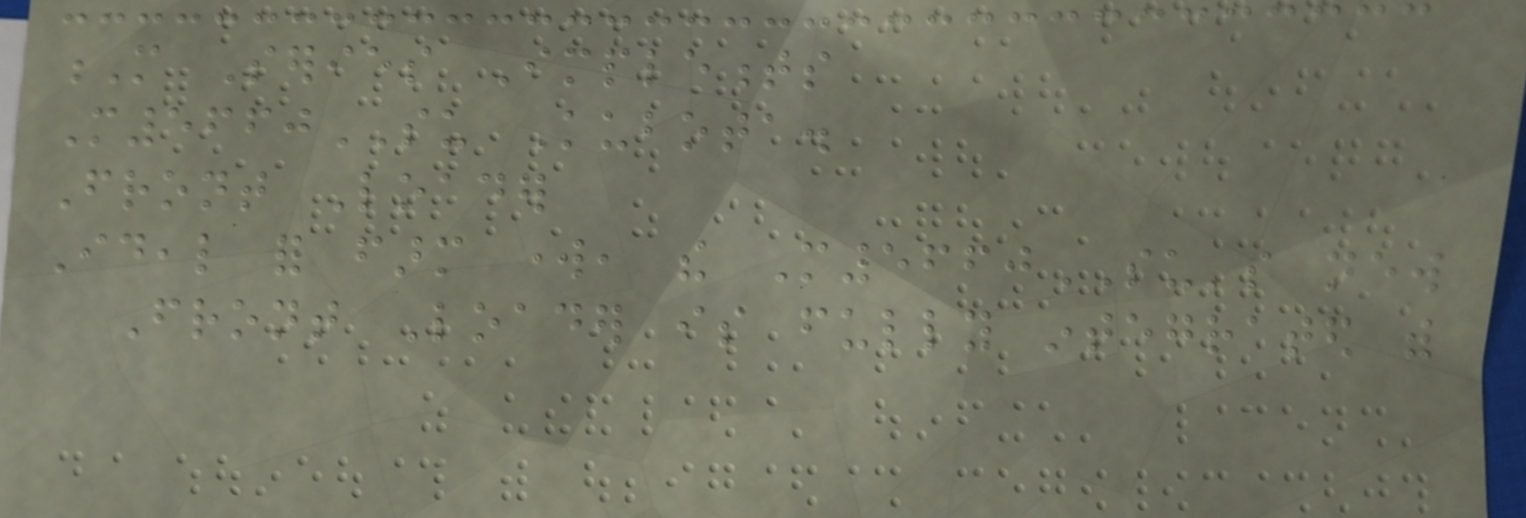M Series Implements
M5660SU Kubota.
Front Loader
Ideal for farm work, the M5660SU's new
Front Loader is fully integrated with
